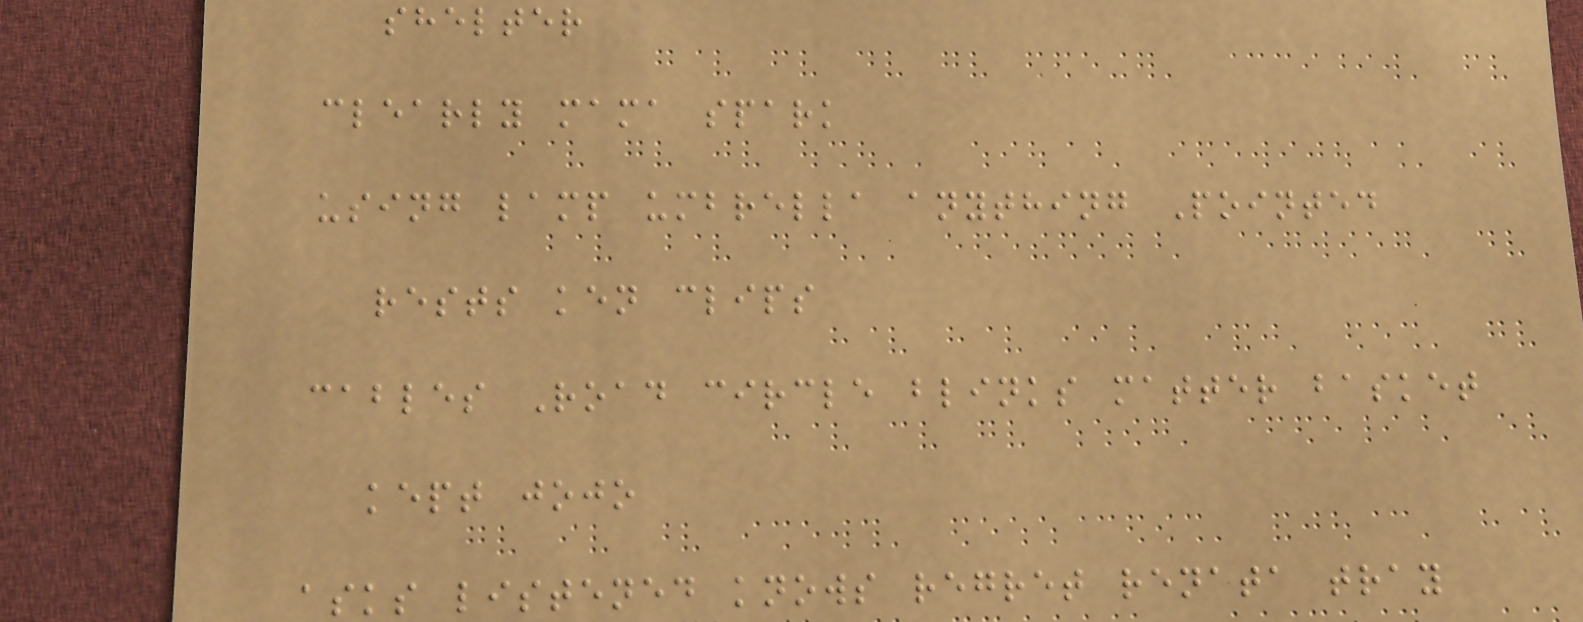shelter
clearly mama spark
using lamp umbrella anything Pointed
rests ken clips
cables Road circle blinks matter basket
kept jojo
asks listened knows regret renata tray
